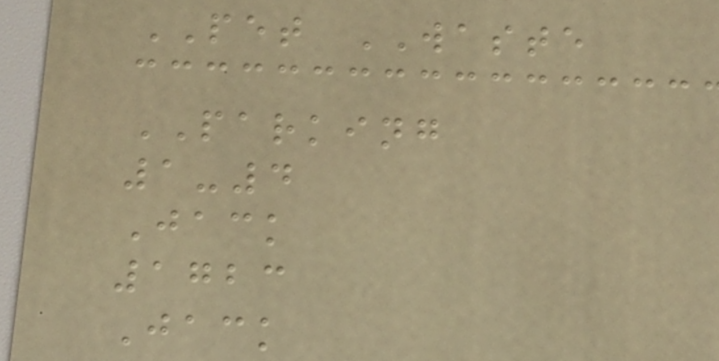PET WASTE
PARKING
1-4
Jack
1723
Jack
